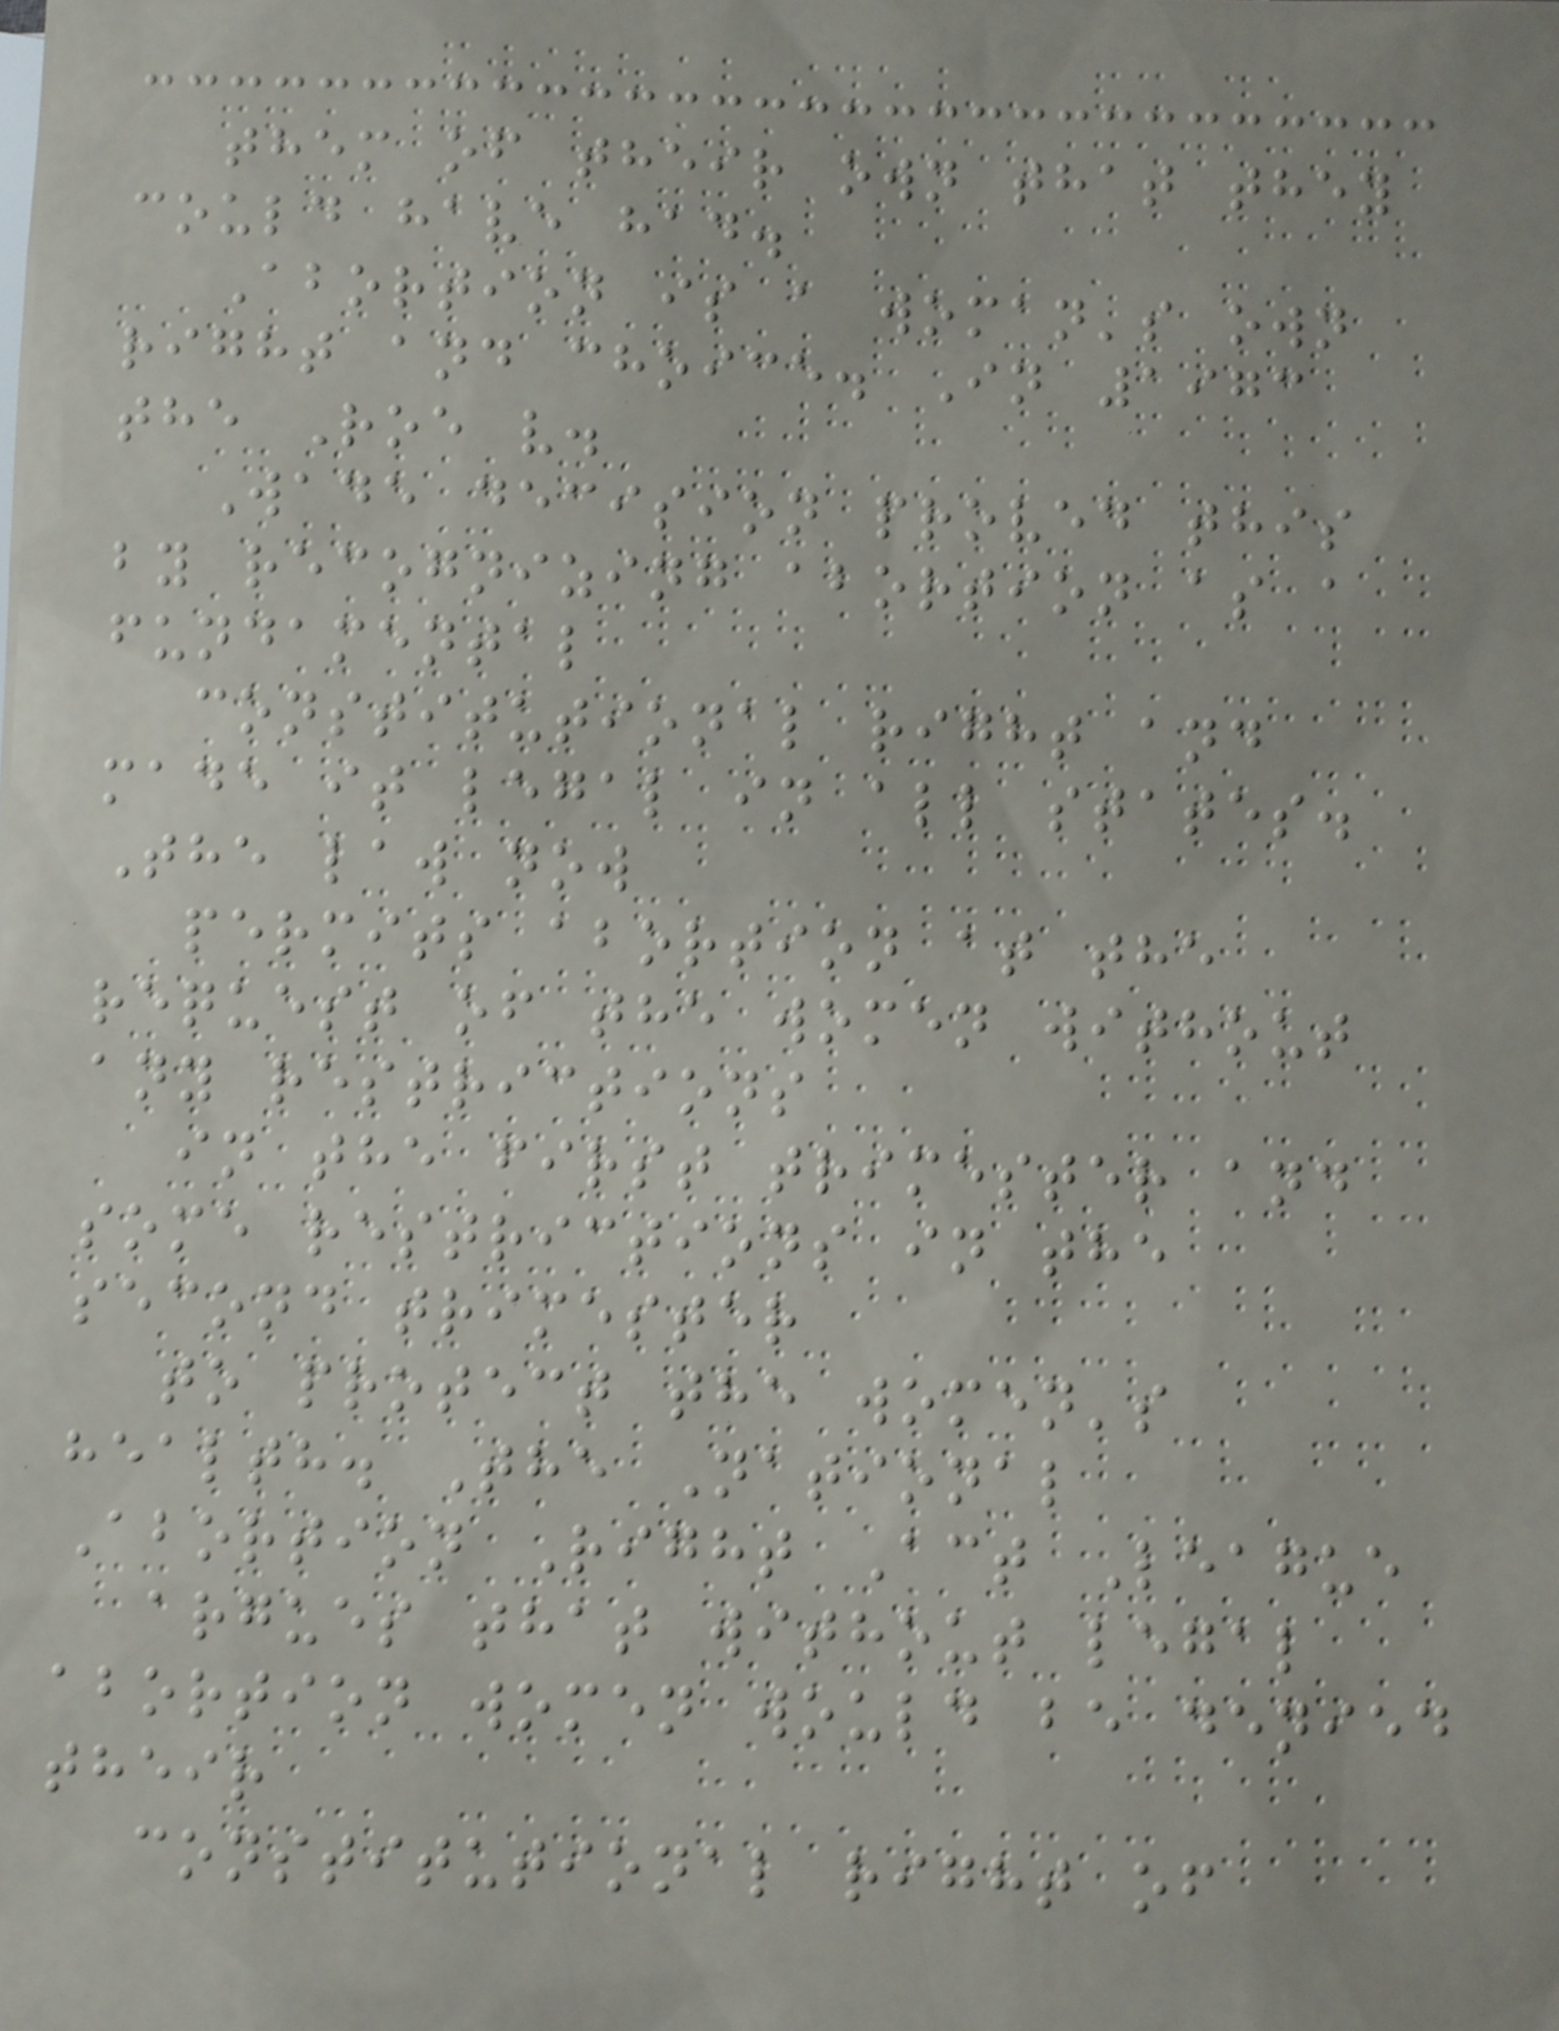them of their own that they
could have had.
Abortion is a woman's own
right and choice. In 1973
the Roe v.
Wade decision proved this
by recognizing abortion as a
fundamental
constitutional right and
made it legal in all states.
The law now
permits abortion at the
request of the women without
any restrictions
in the first trimester and
some restrictions in the
second trimester
to protect the women's
health. The National
Abortion Right Act League
argues that without legal
abortion women would be denied
their
constitutional right of
